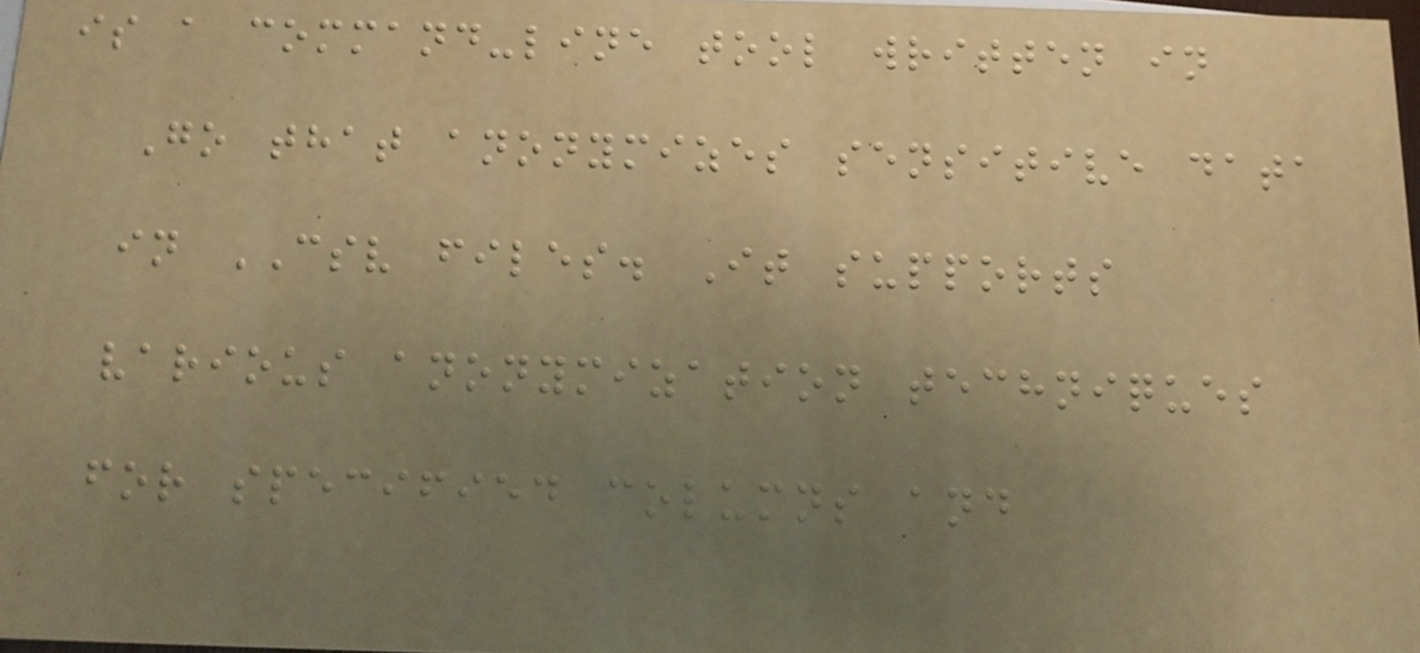is a command-line tool written in
Go that anonymizes sensitive data
in CSV files. It supports
various anonymization techniques
for specified columns and
